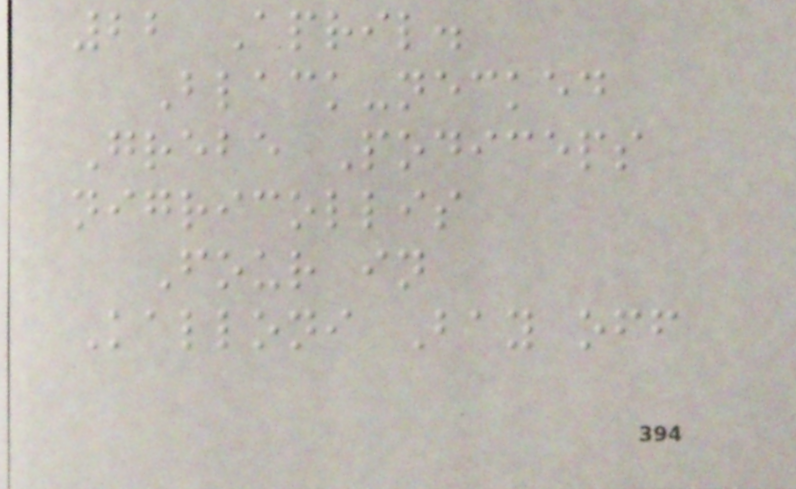22 April.
Black-necked
Grebe Podiceps
nigricollis
Four in
Kalloni Bay off
